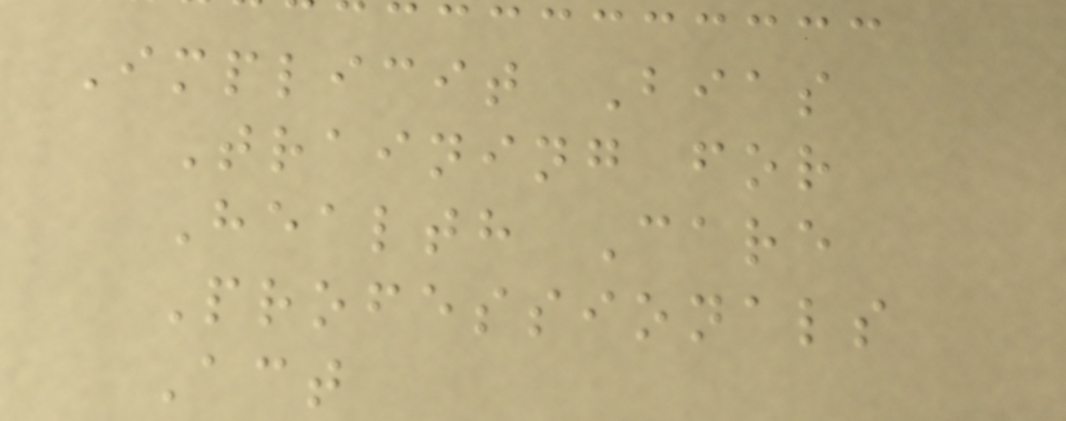Implicit Bias
Training for
Health Care
Professionals
Act
